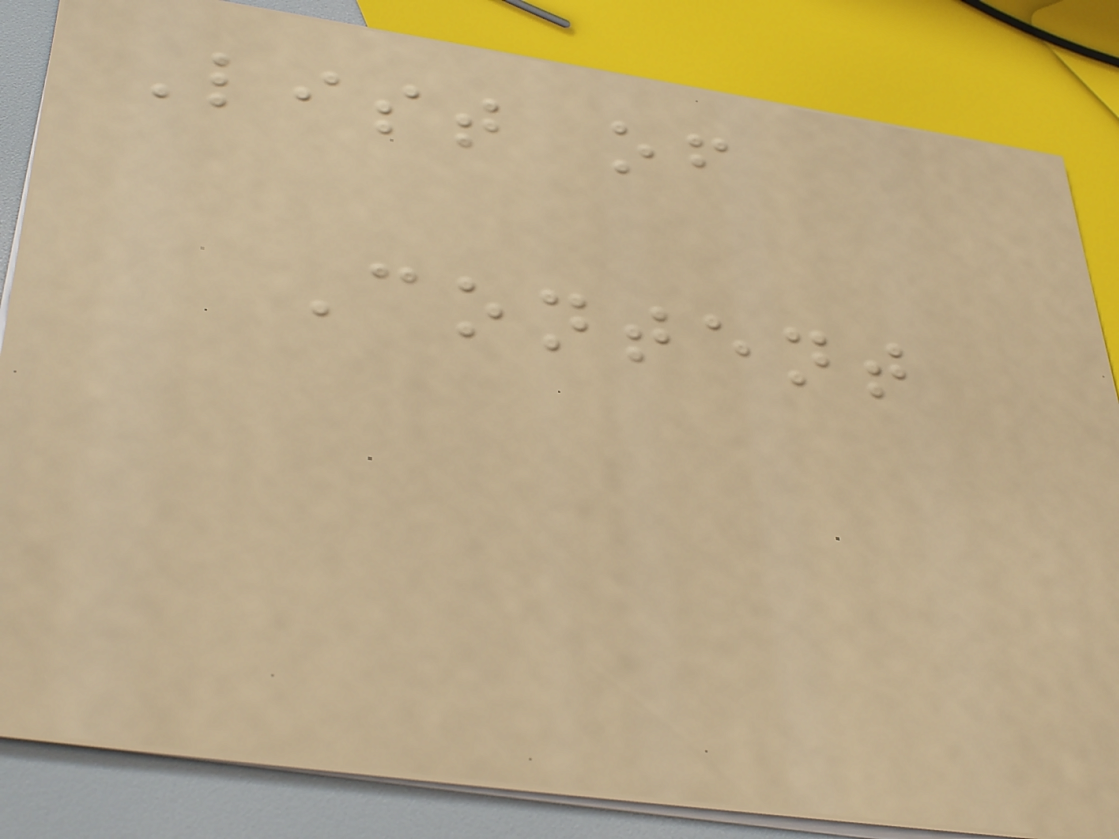List of
Content
